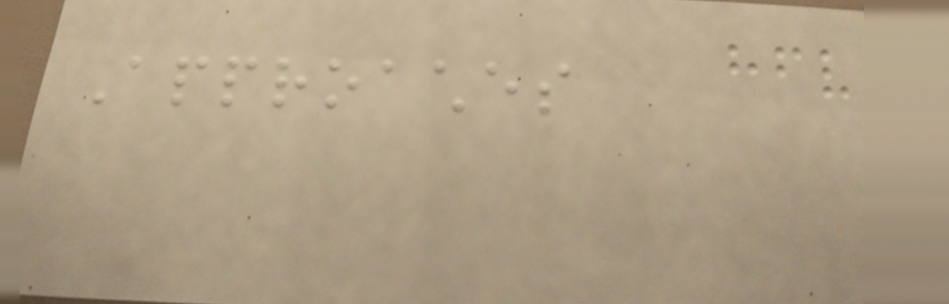Approaches
